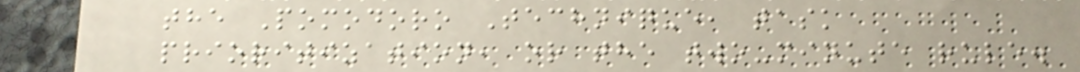the Pomodoro Technique, task
prioritization, or the two-minute rule.
